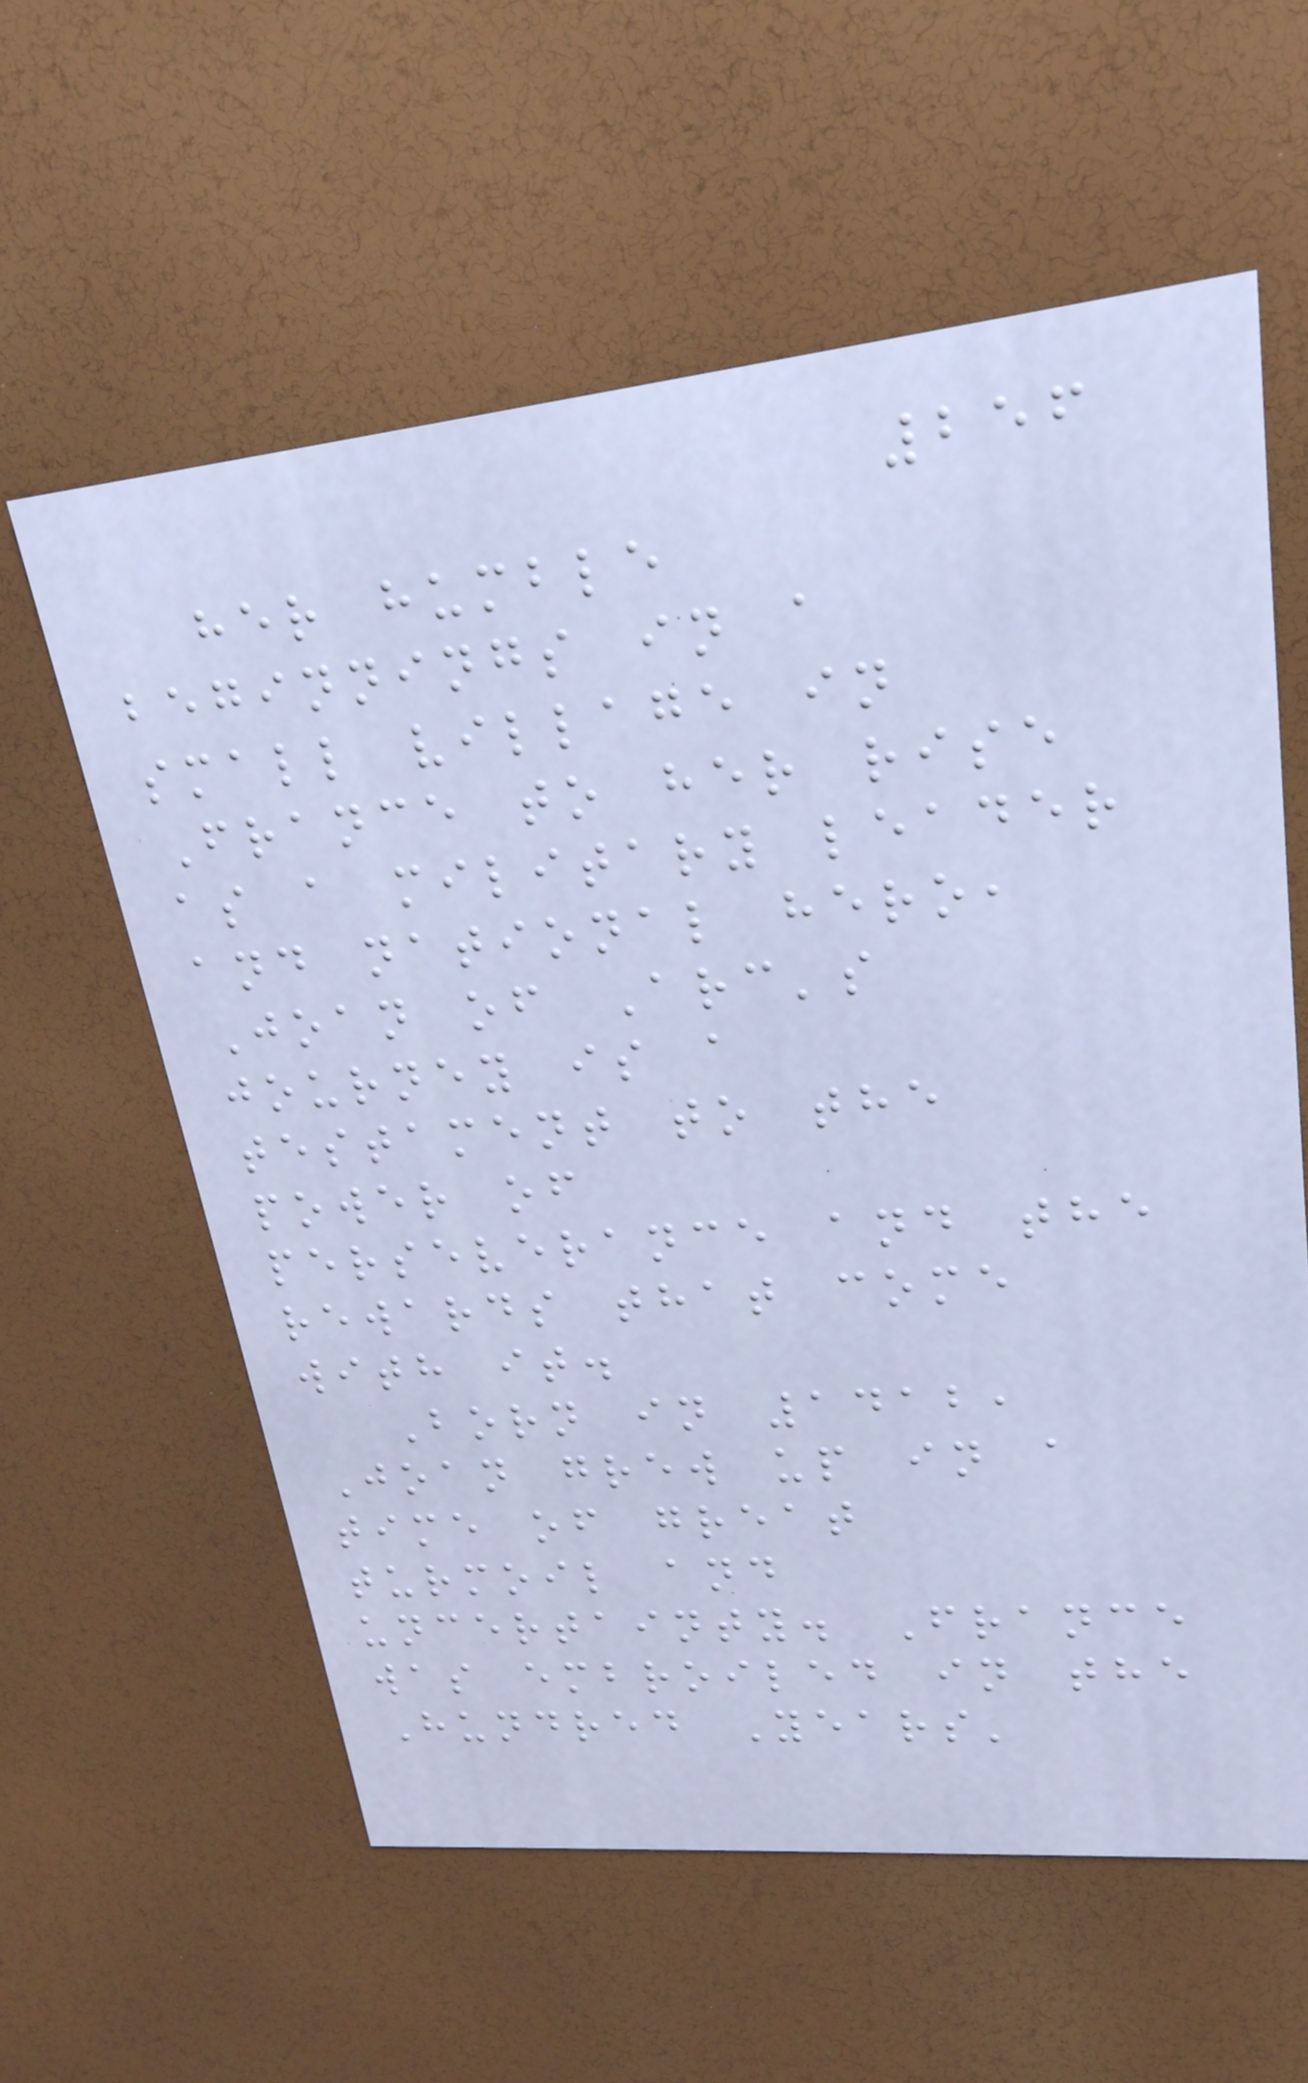256
her humble
beginnings in a
small village in
France to her rise
as a military leader
and national hero,
Joan of Arc's
journey is a
testament to the
power of
perseverance and the
rewards that come
with it.
Born in 1412,
Joan grew up in a
time of great
turmoil and
uncertainty. France
was embroiled in the
Hundred Years'
